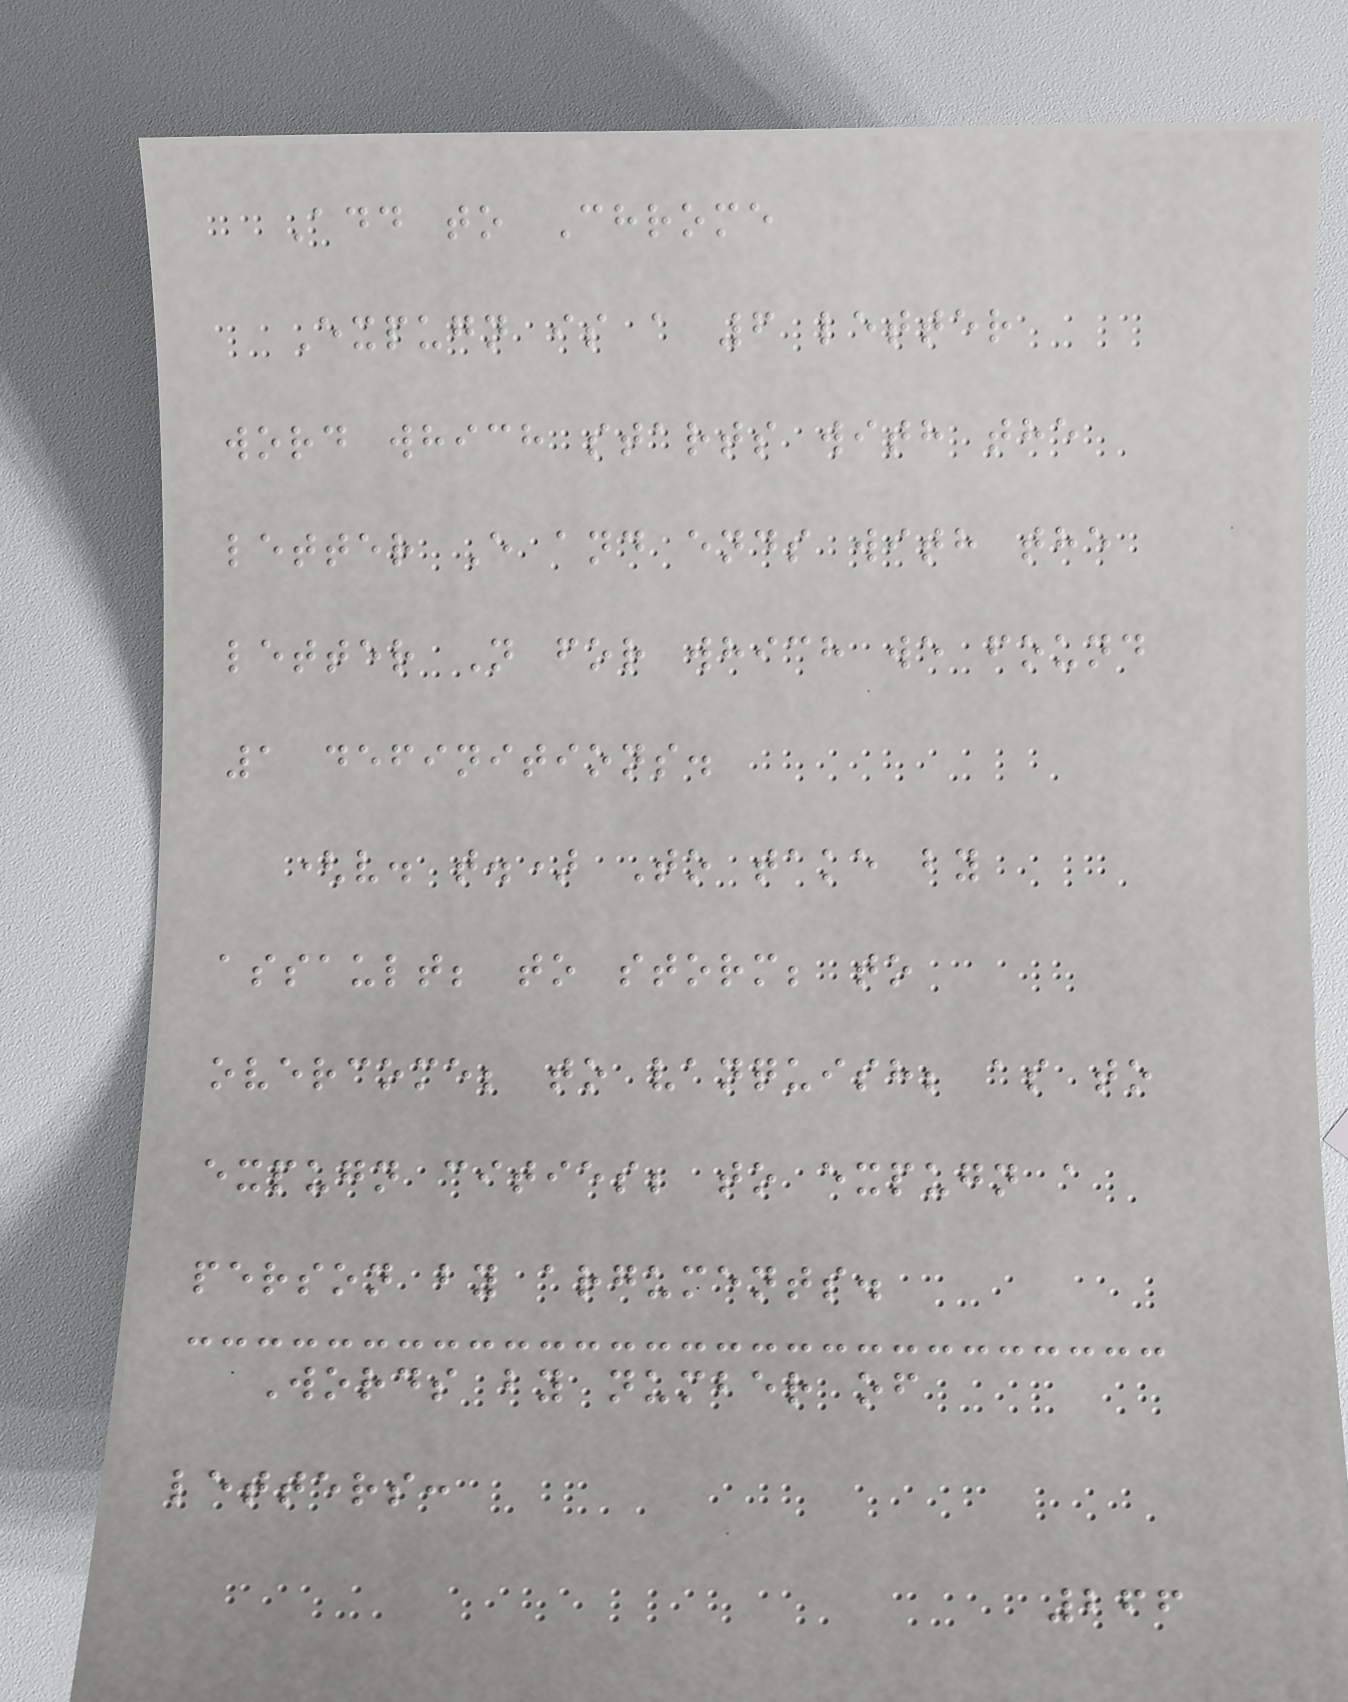Add to Chrome
Expugn is a 6 letter
word which starts with the
letter E and ends with the
letter N for which we found
1 definitions.
(v. t.) To take by
assault; to storm; to
overcome; to vanquish; as to
expugn cities; to expugn a
person by arguments.
Words by number of
letters:
266
